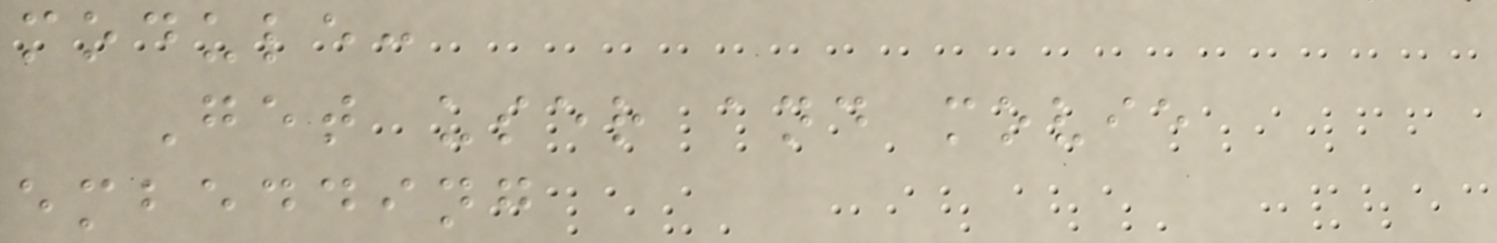module:
Get user and movie
embedding
